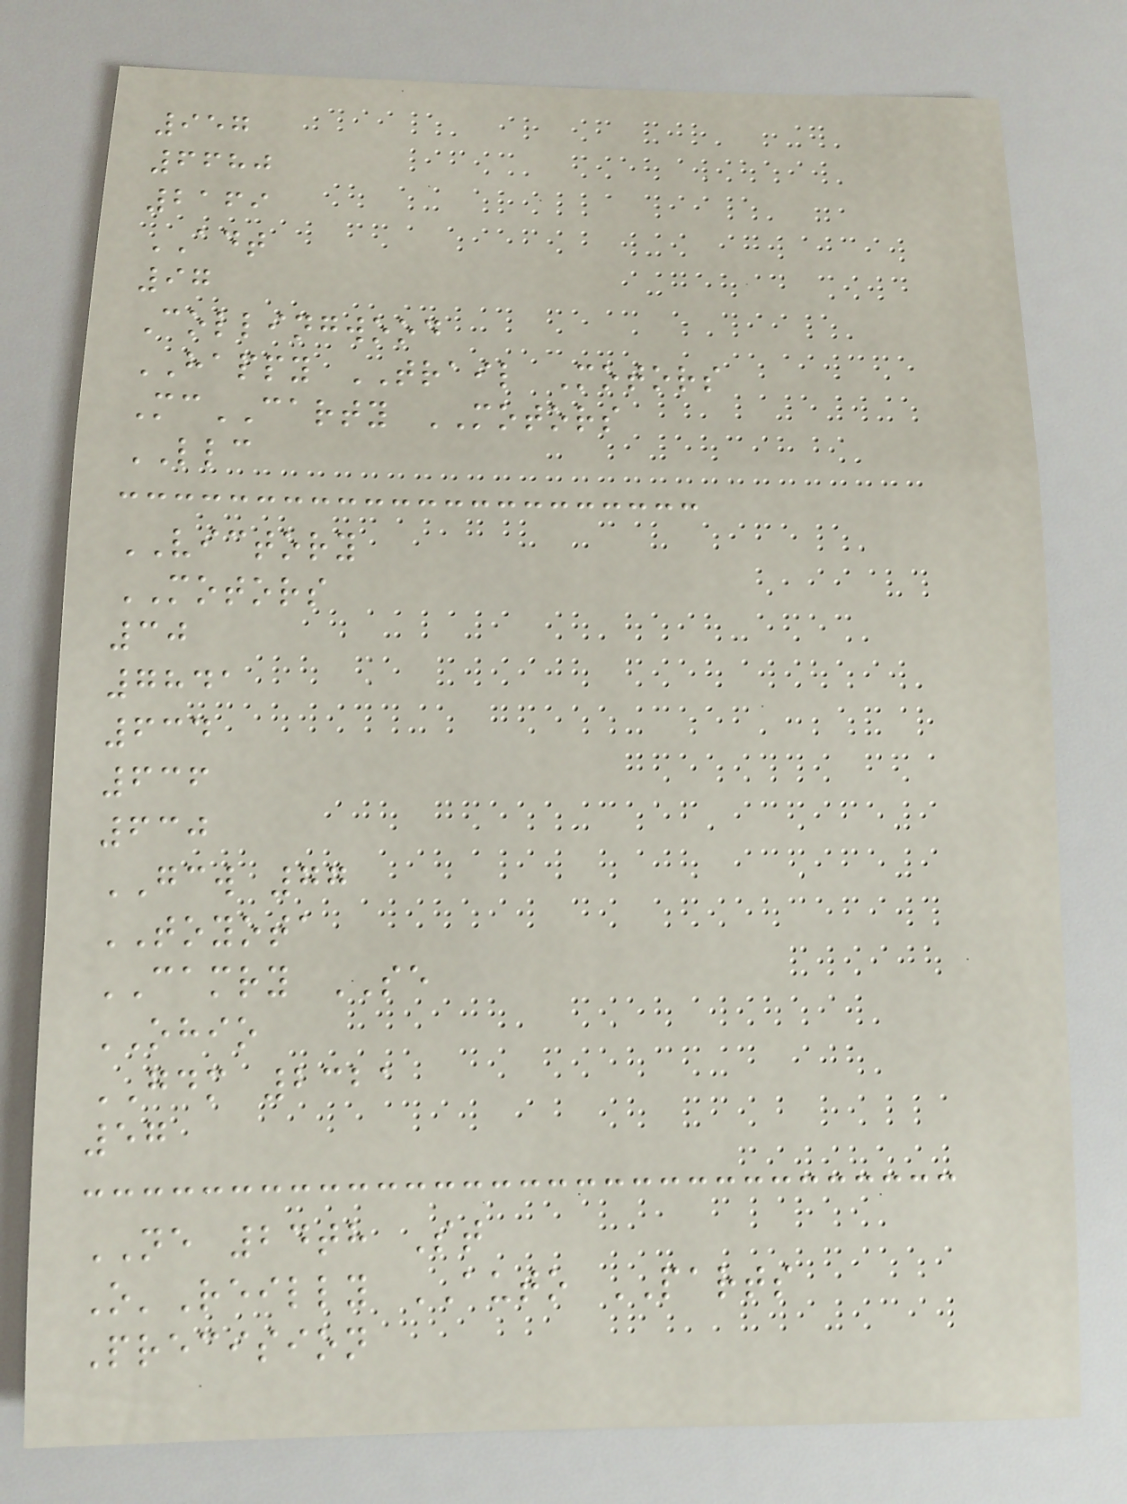957
6680
2169
ADT
97
Collingwood
HAPPY TRAIL Motors
McCARTY MOTORS
LLC
VICTORY
MOTORS
30
7841
634
636
630
GCW 77
TOYOTA
CAMRY SE
OHIO
GDM 2321
57
NE 24th St
O'Reilly AUTO PARTS
Precision
